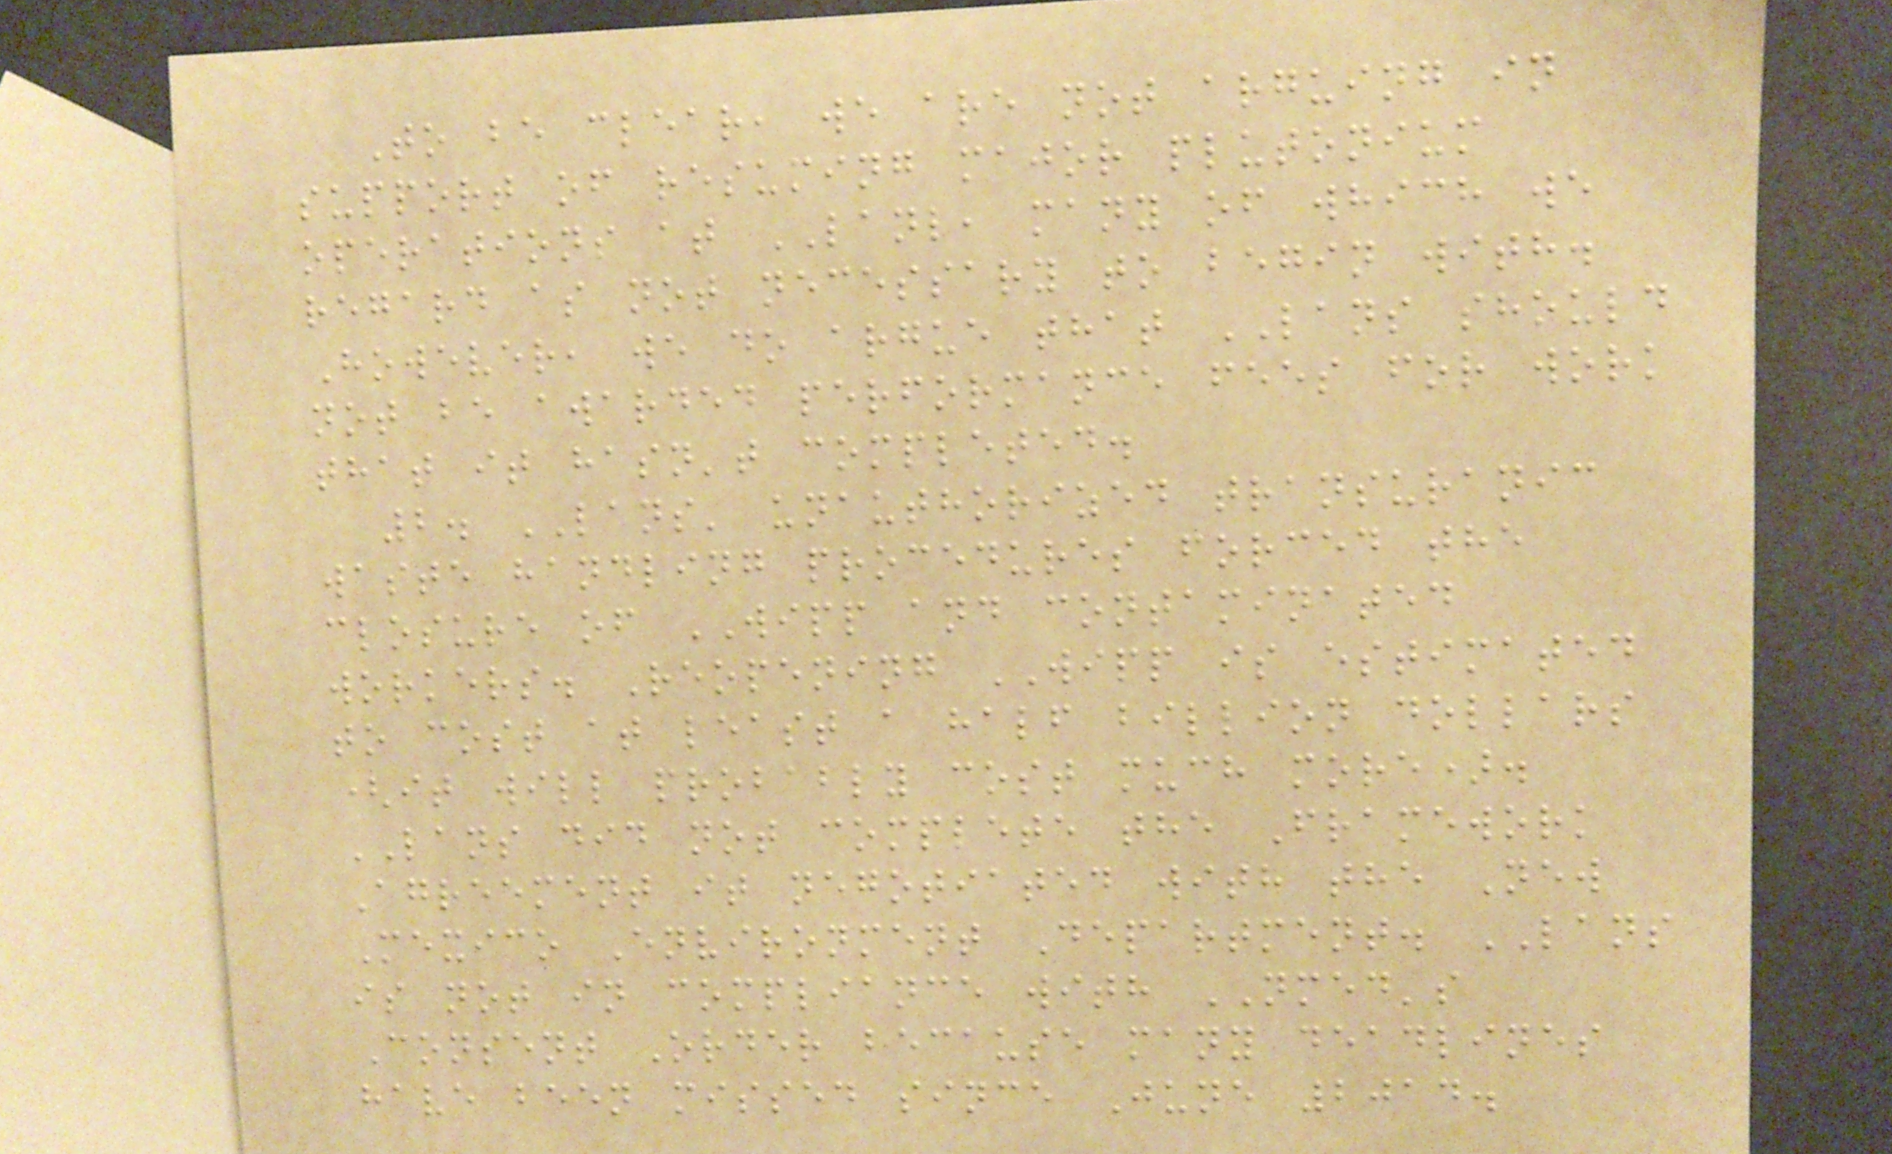To be clear, we are not arguing in
support of resuming major plutonium
operations at LANL, many of which we
regard as not necessary to begin with.
However, we do argue that LANS should
not be awarded performance fees for work
that it hasn't completed.
2. LANS' unauthorized transuranic
waste handling procedures forced the
closure of WIPP and contaminated
workers. Reopening WIPP is estimated
to cost at least a half billion dollars
(it will probably cost much more).
LANS did not complete the Framework
Agreement it negotiated with the New
Mexico Environment Department. LANS
is not in compliance with NMED's
Consent Order because many deadlines
have been missed since June 2014.
